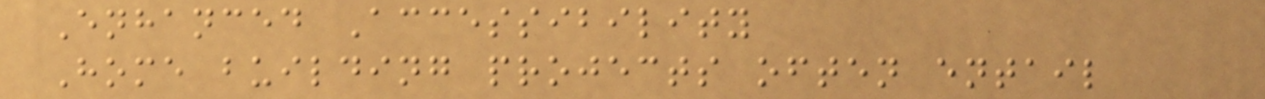Enhanced Accessibility
Home building projects often entail
